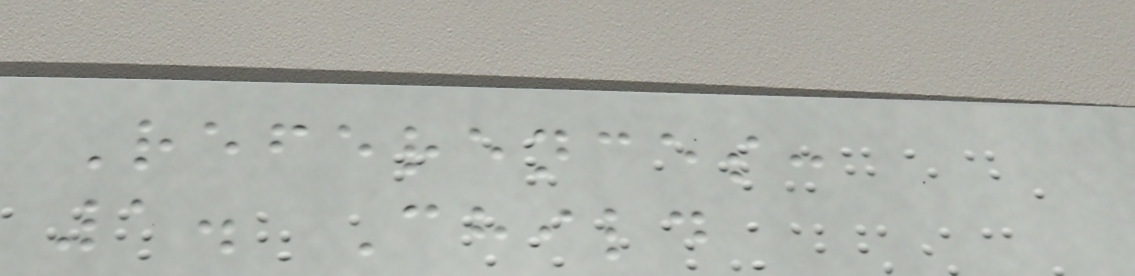References:
1. Child
